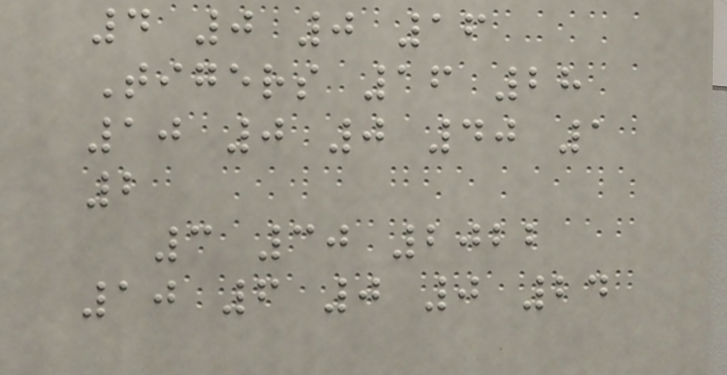4 0 0 16
Tigers 16 28
10 0 0 40 1
2
3 30 2022
10 6 0 0 24
